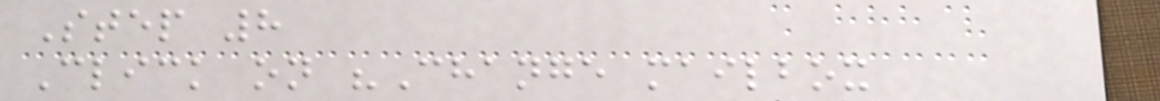Step 8
Click on "Change mailbox
